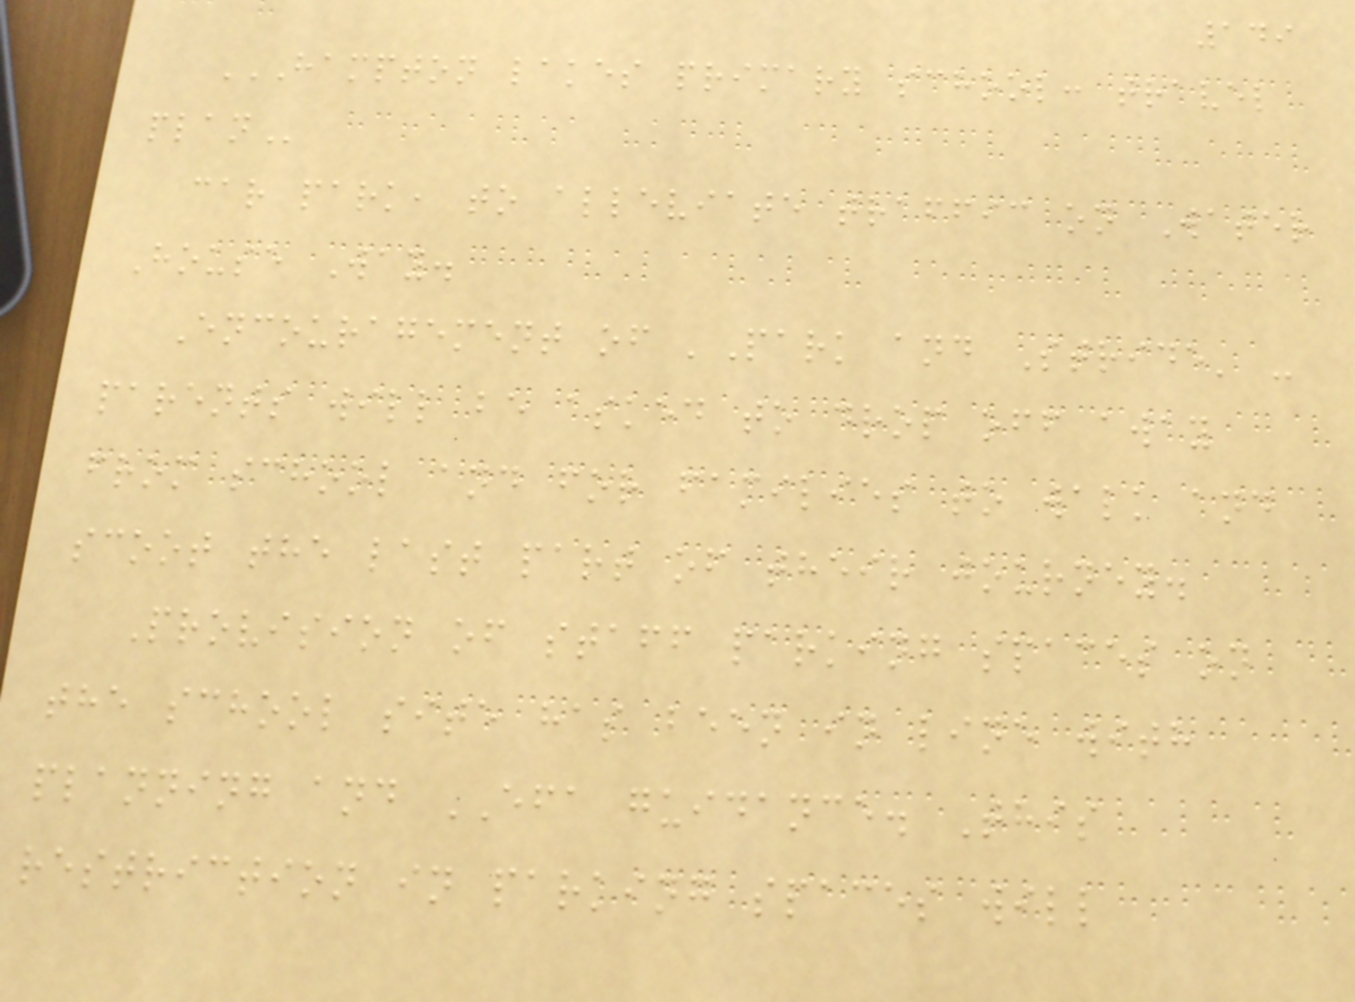149
HAMPTON LAKES PRIMARY SCHOOL: TRAVEL
PLAN
car park, to alleviate traffic on Water
House Way.
Encouragement of 'Park and Stride' -
parents will be asked to drop off away
from school and for families to walk and
scoot the last part of their journey.
Provision of staff parking spaces on
the school site has been in line with
planning and EFA guidance. This
restriction in parking spaces will
